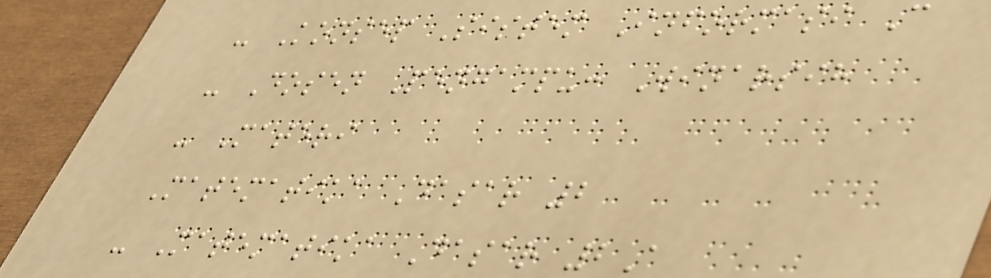- Konsep Sistem Informasi C
- Dosen Pengampu: Winarsih
- Materi
Matematika Dasar 2
- Matematika Dasar 2A
